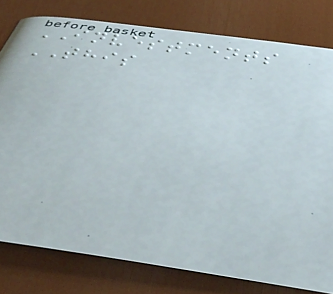INVESTMENTS
THIS
